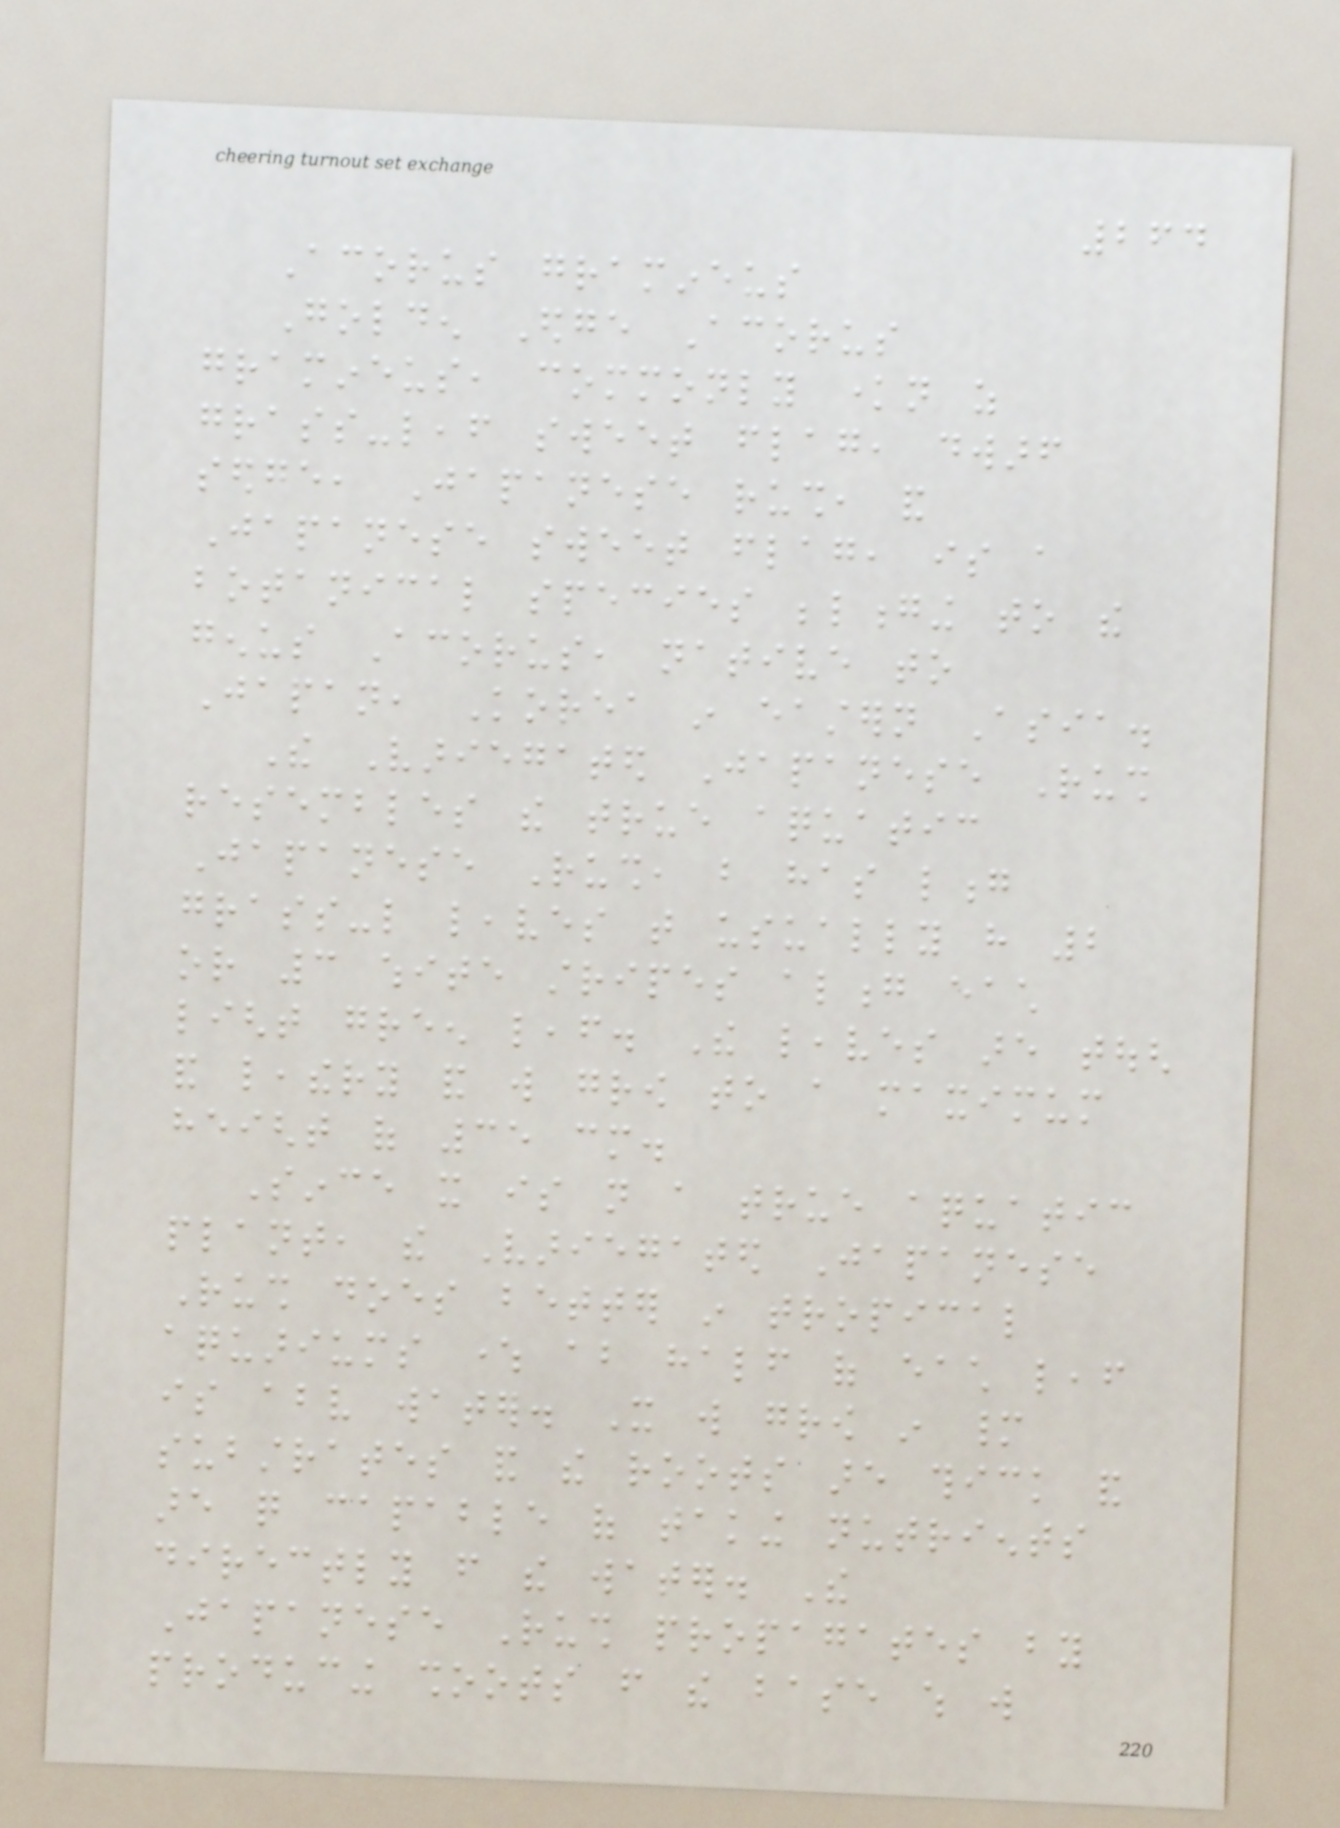264
Acorus gramineus
Golden Edge Acorus
gramineus, commonly known as
grass-leaf sweet flag, dwarf
sedge, Japanese rush, and
Japanese sweet flag, is a
botanical species belonging to the
genus Acorus, native to
Japan, Korea in eastern Asia.
The Variegated Japanese Rush
resembles the true aquatic
Japanese Rush, but has long
grass-like leaves that usually have 2
or 3 white stripes along each
light green leaf. The leaves are tough
and leathery and will grow to a maximum
height of 35 cm.
Since it is not a true aquatic
plant, the Variegated Japanese
Rush does better in tropical
aquariums where about half of each leaf
is above water. It will grow in many
substrates and the roots are thick and
are quite capable of taking nutrients
directly from the water. The
Japanese Rush propagates by
producing shoots from the base which will
